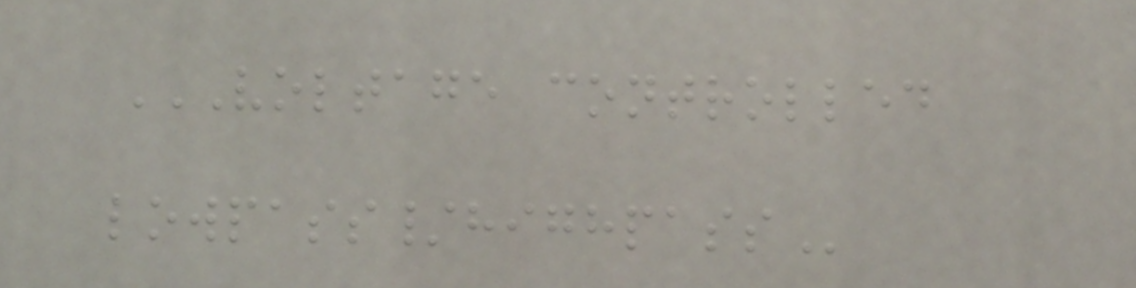VOLTAGE CONTROLLED
LOWPASS/HIGHPASS
